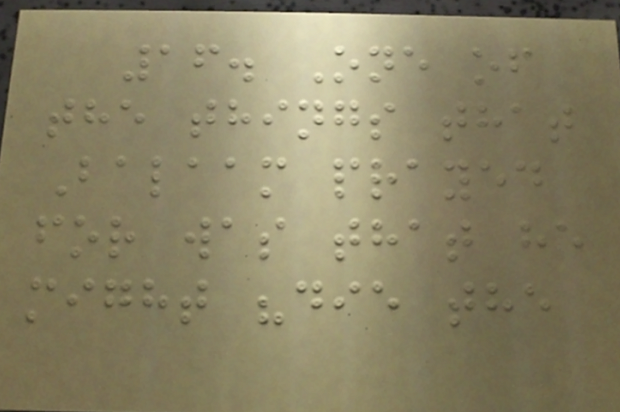16. One of
the things that
Balaam prayed
for was that he
might "die the
